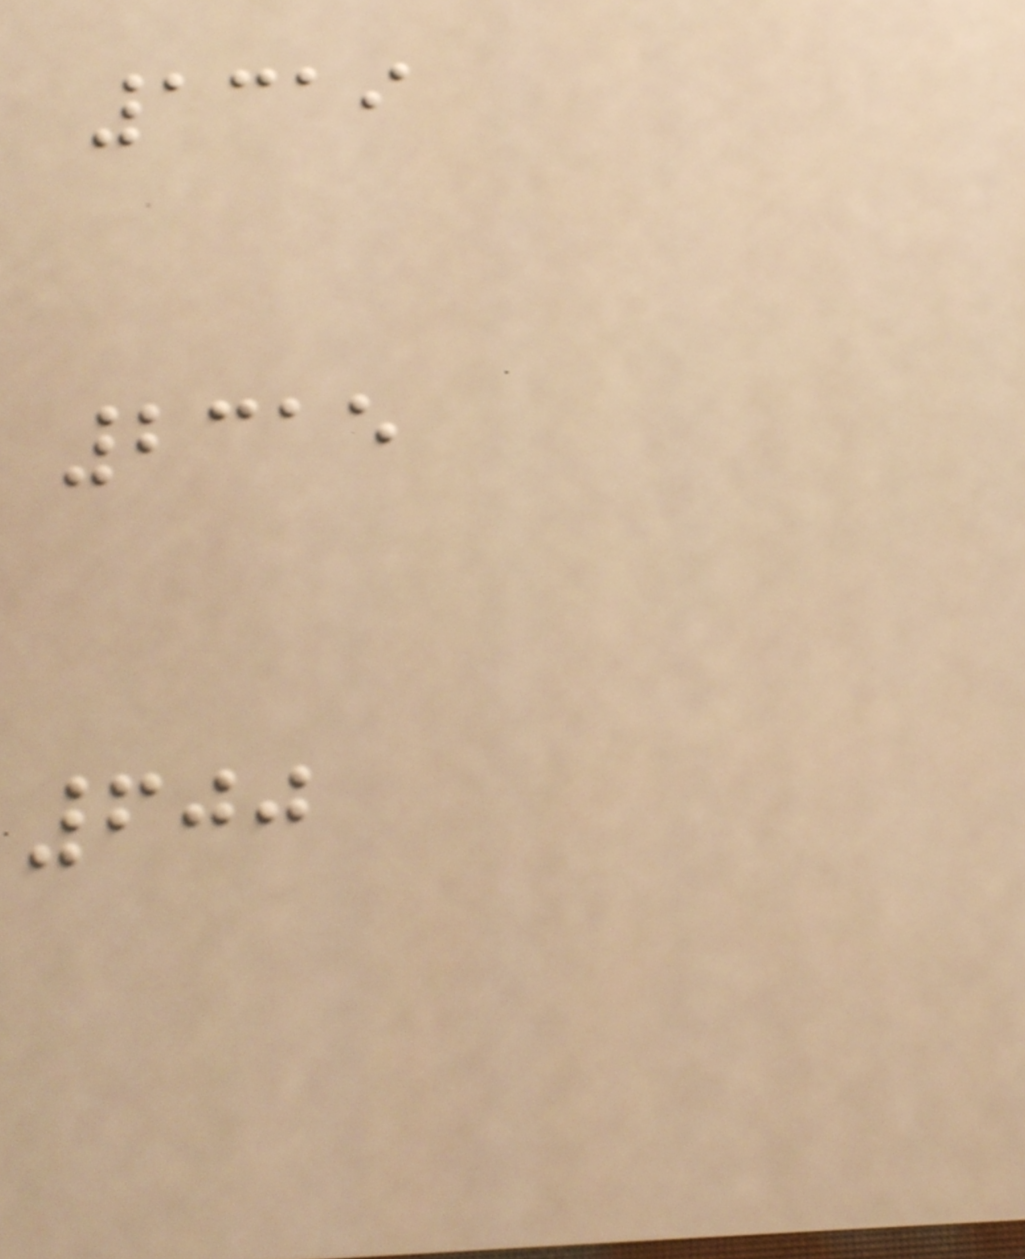1319
2315
600
